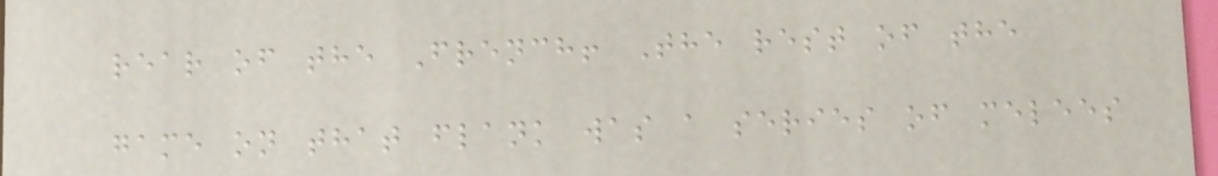rear of the French! The rest of the
game on that flank was a series of melees
